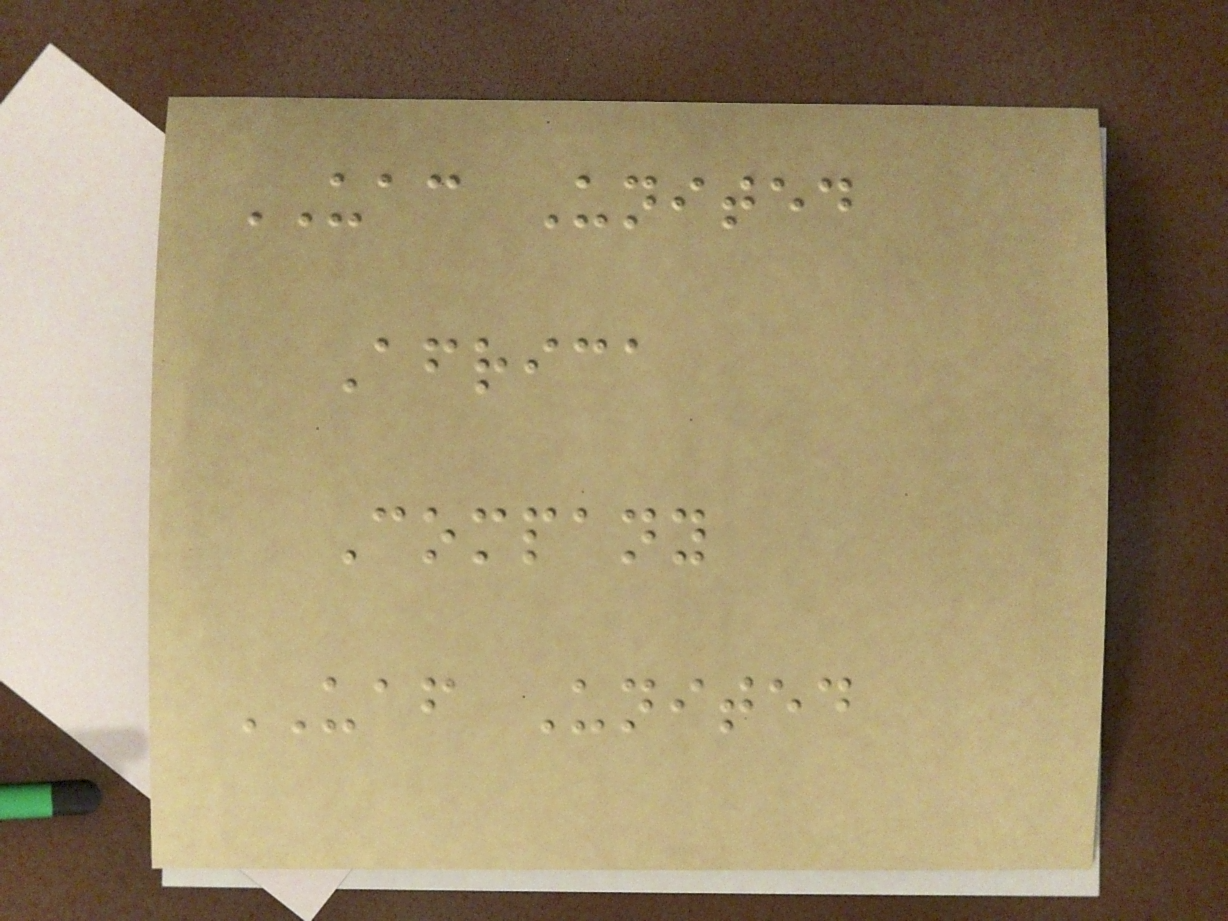UAC United
Africa
Company
UAF United
